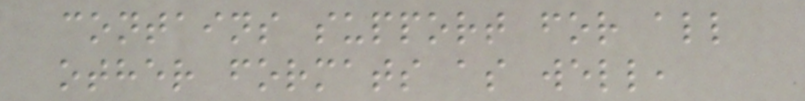contains support for all
other formats as well,
